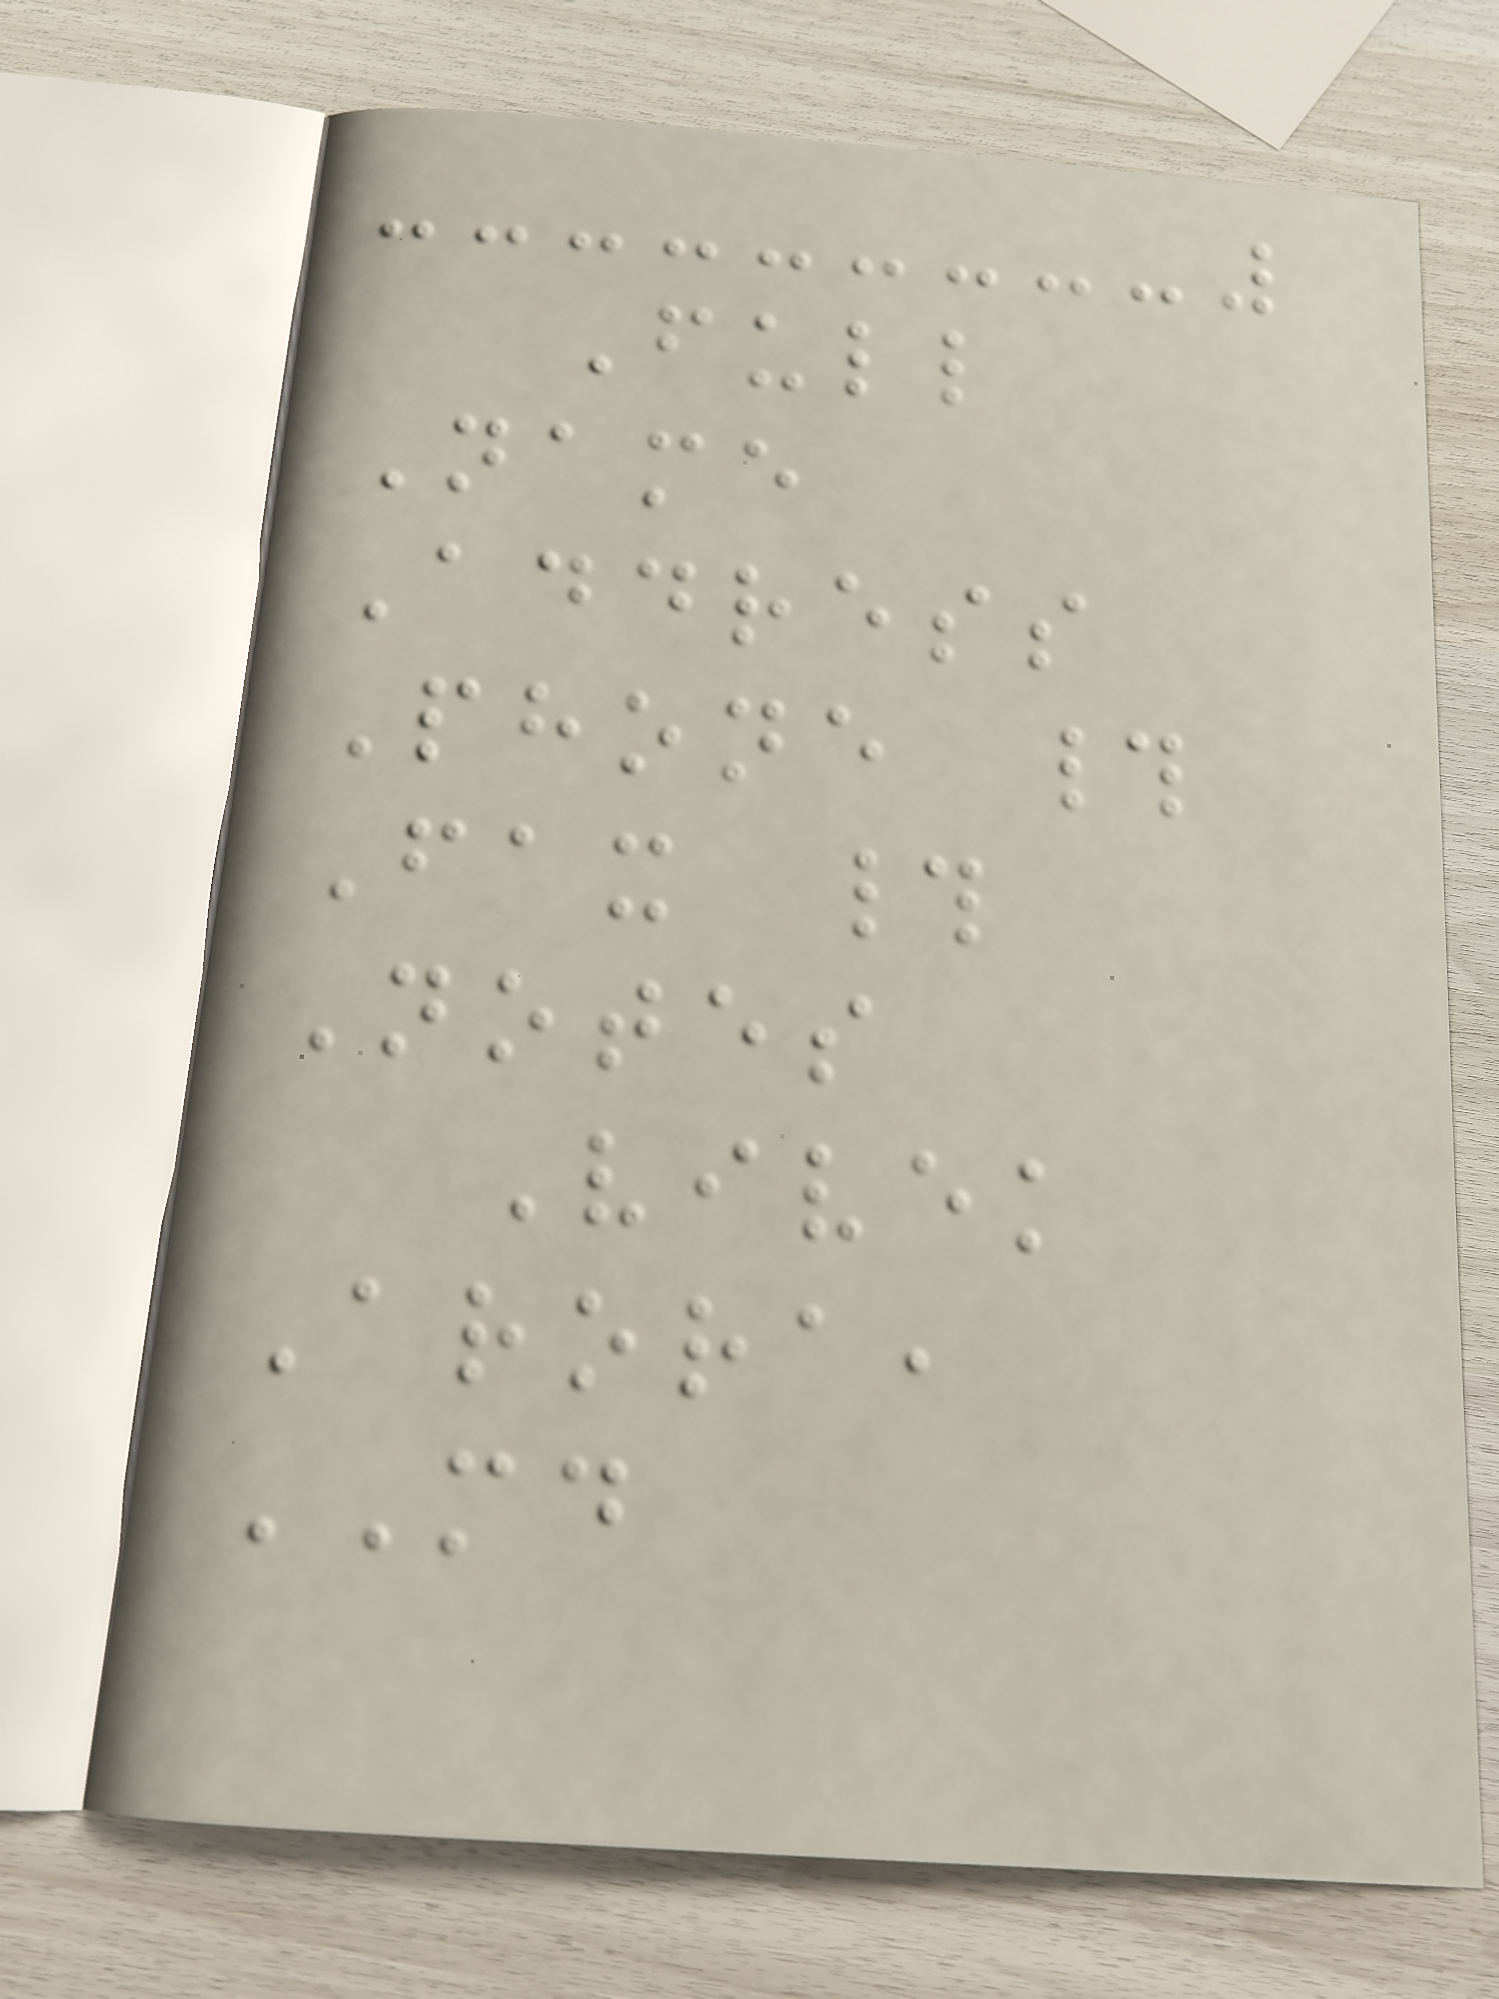Full
Name
Address
Phone #
Fax #
Notes
Vivek
Arora,
MD
